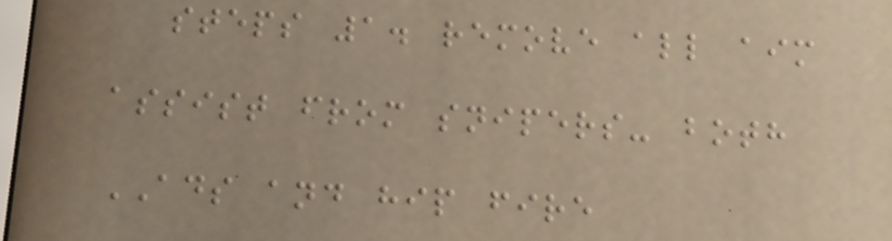steps 1. remove all aim
assist from snipers- both
ADS and hip fire
